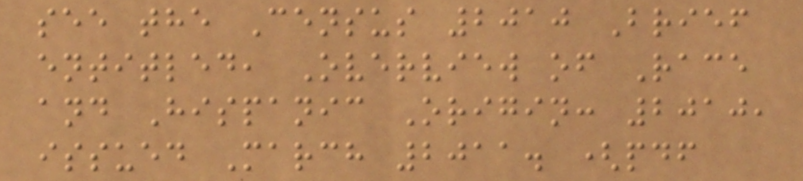see the Census 2010 Brief
entitled, Overview of Race
and Hispanic Origin: 2010,
issued March 2011. (pdf
